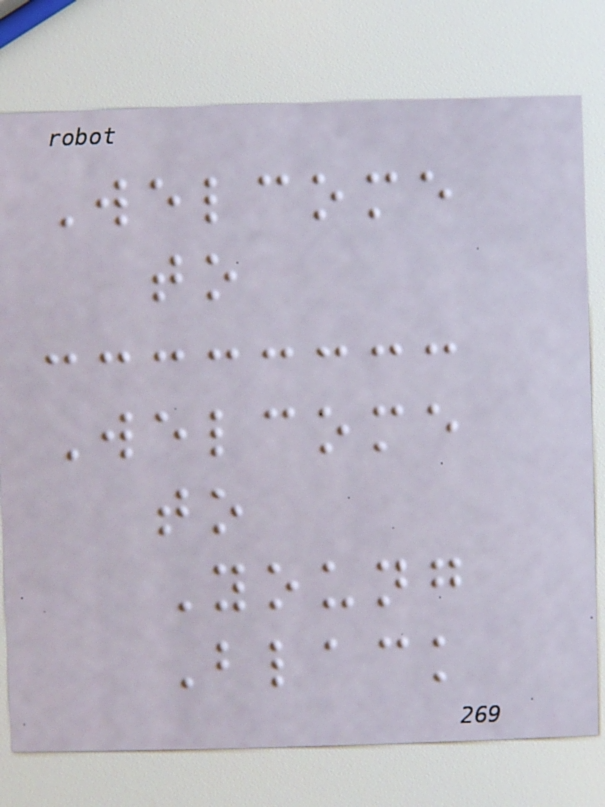Welcome
to
Welcome
to
Young
Black
